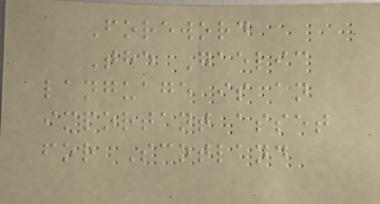Foreword
The Gaelic
language is an
important asset
for Scotland
